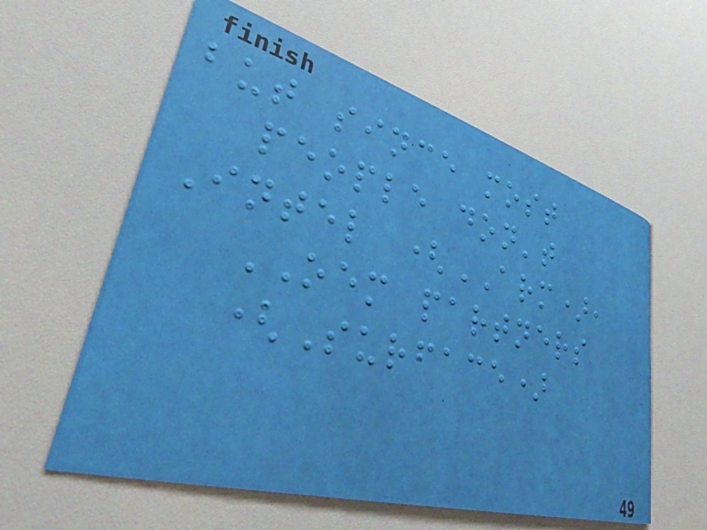but since most
people don't
Intel (ARM),
OEM partners
(Surface)
